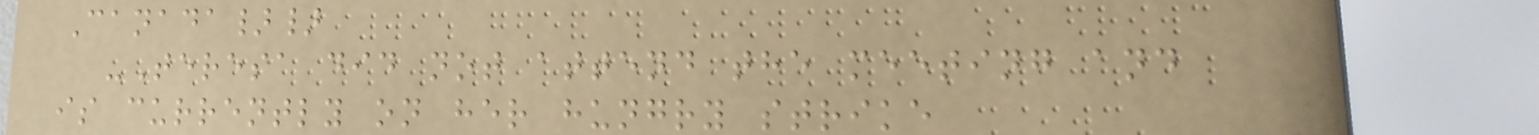Canada}}
-Teresa did not attend the meeting and
is currently on her hungry strike
